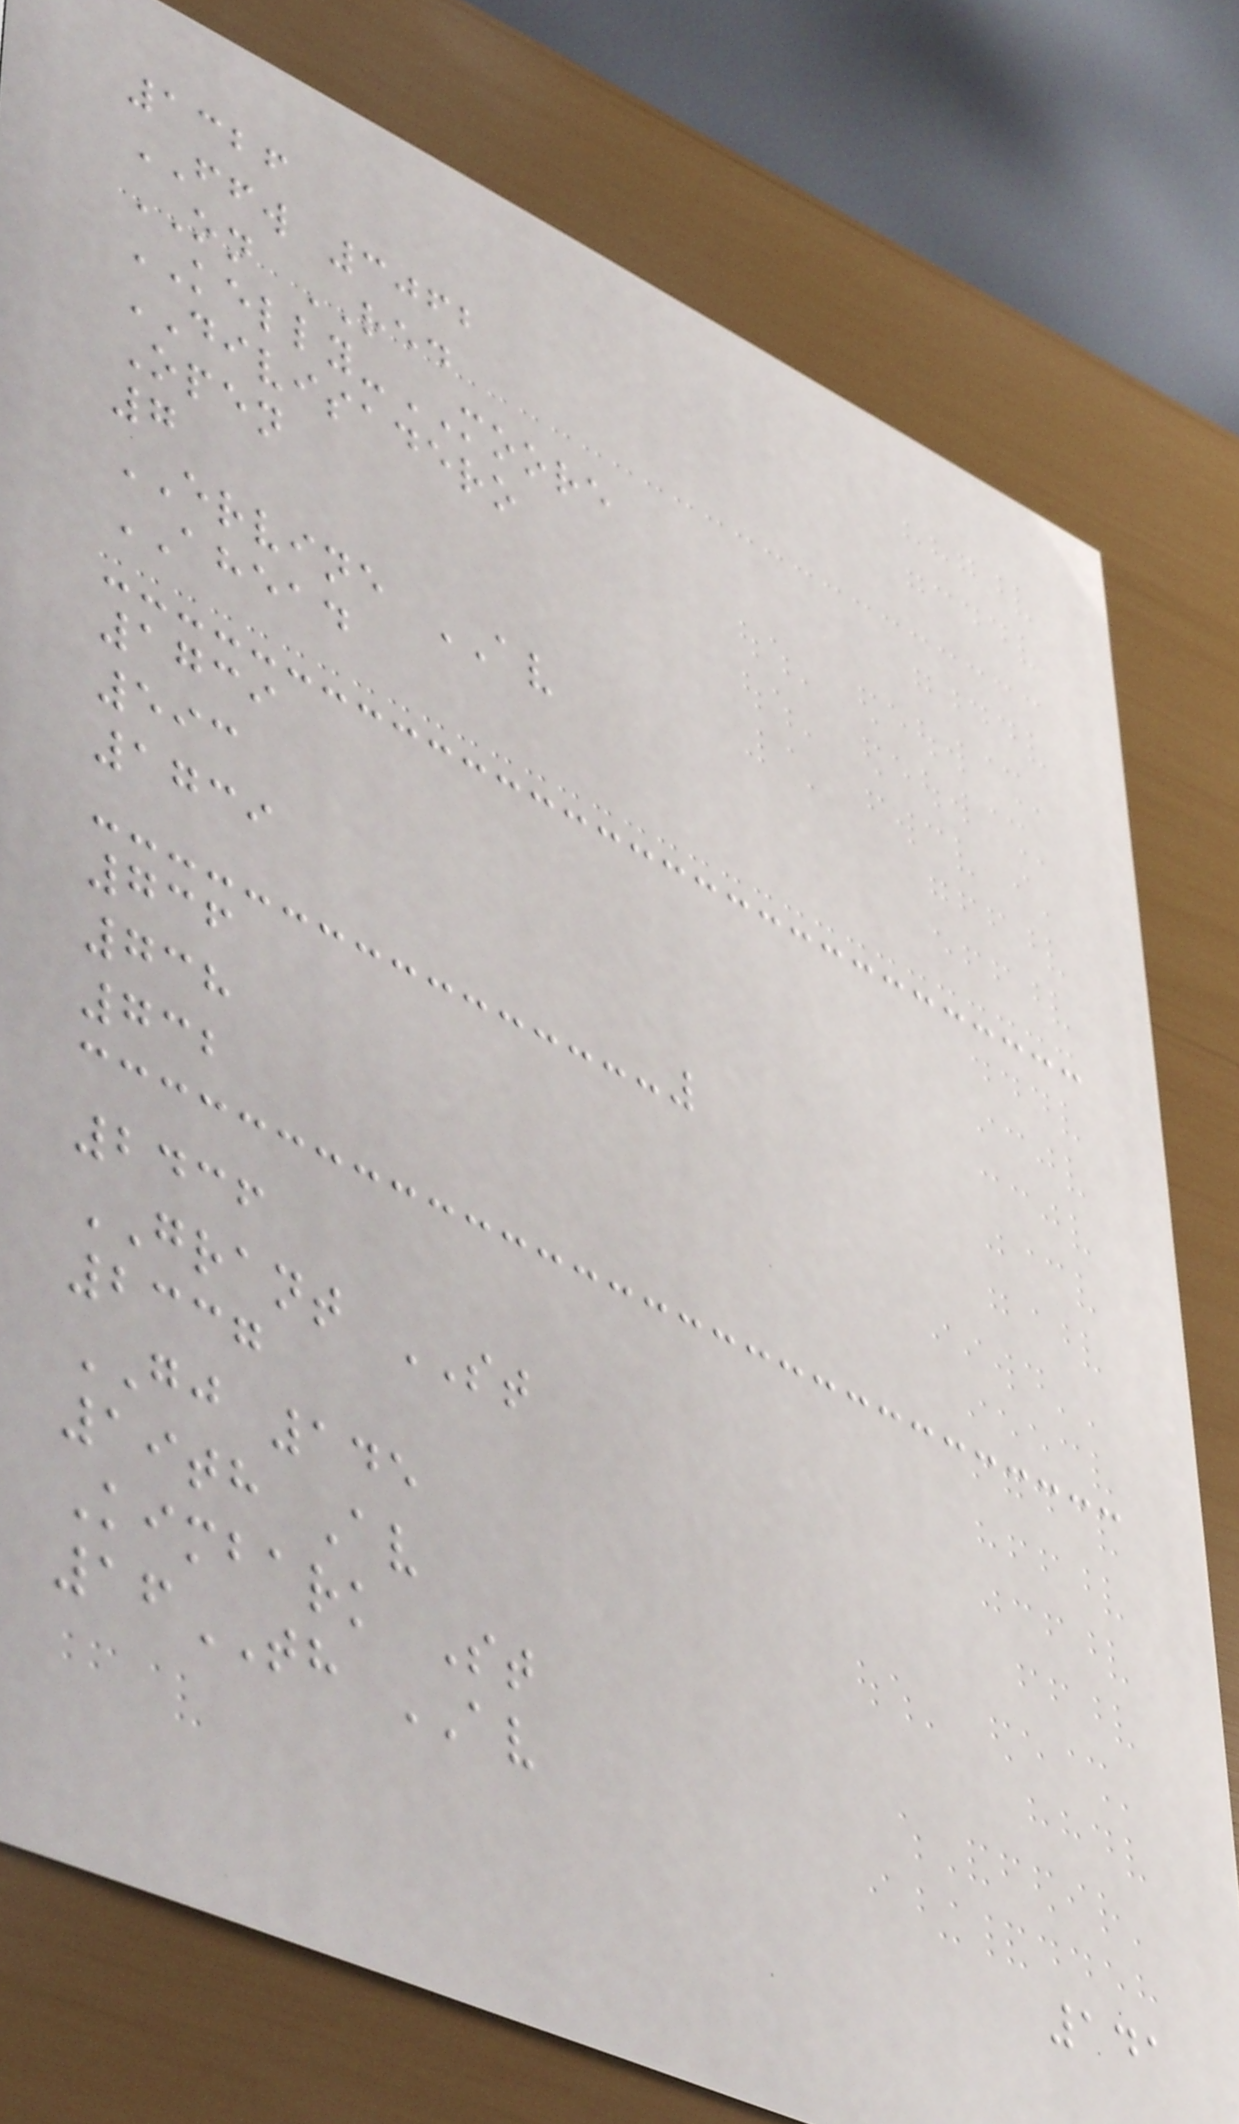1326
FFW 3062
ON RED
KELLY-MOORE
DIVISADERO
Open
7
ERVINE AV
AHEAD
1739
593
1739
736
738
732
2436
GRANT ST
2337
GJ 145
19th Av
Kimbark St
16TH AV
141
